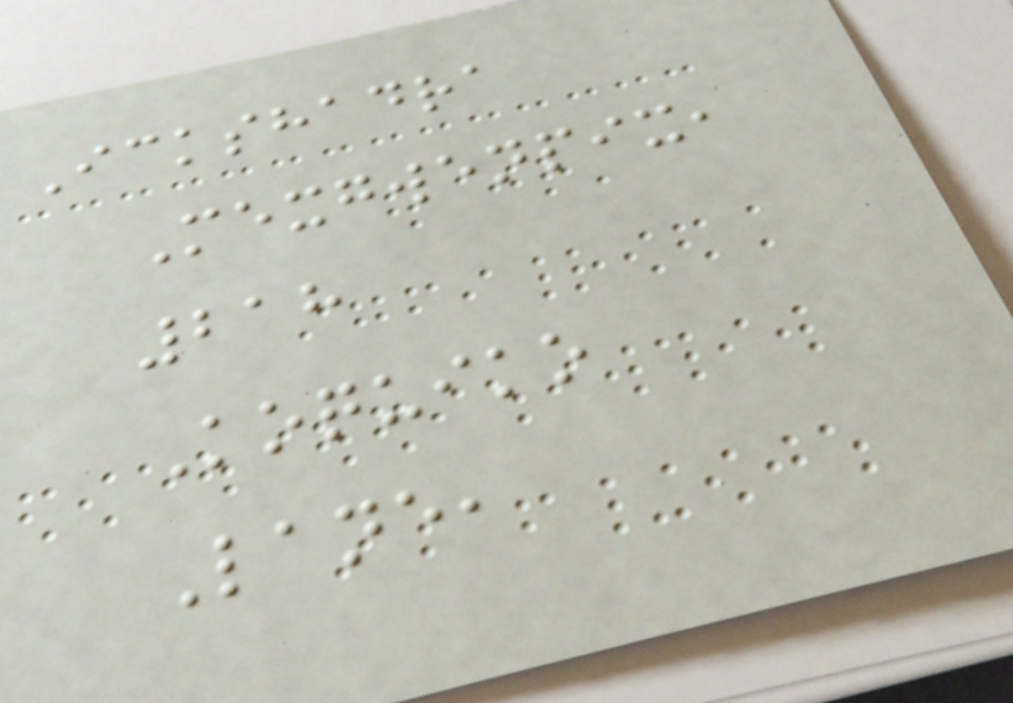Ickshadra
Mexgwenpix,
218
Koquiko
Lane,
